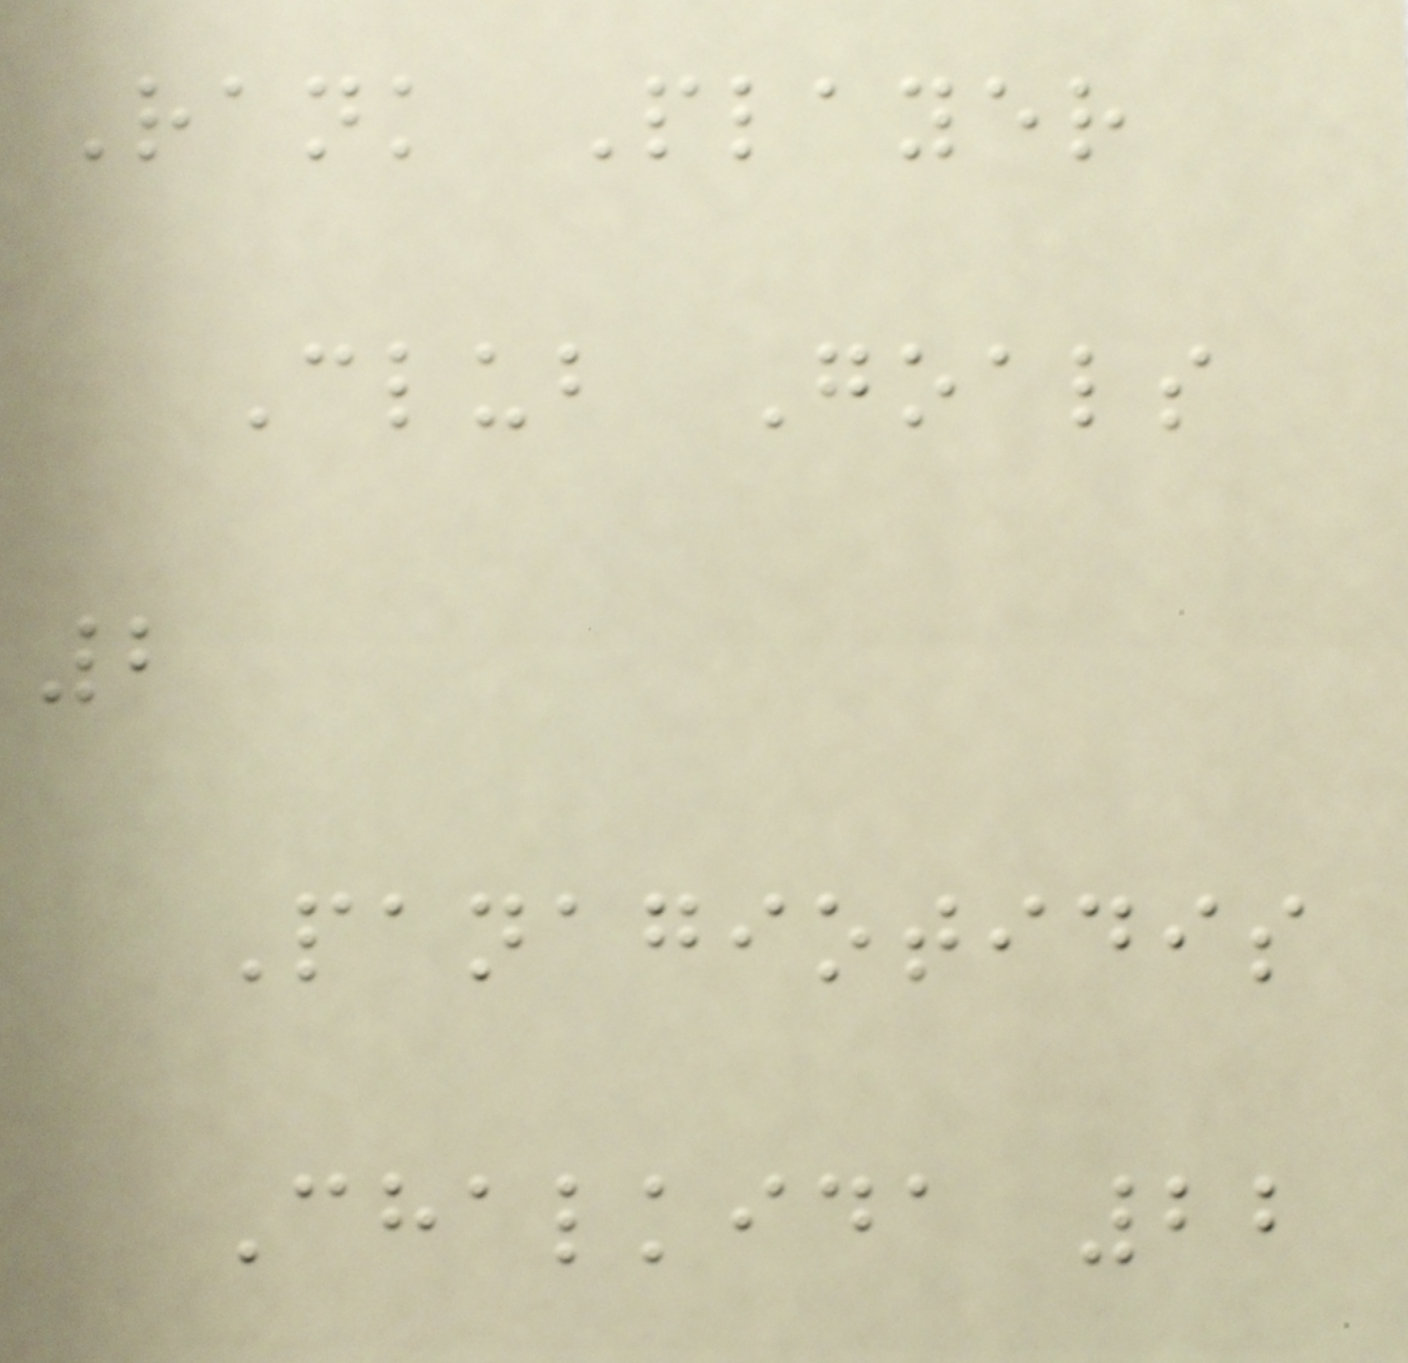Rank Player
Club Goals
2
Panagiotidis
Chalkida 22
